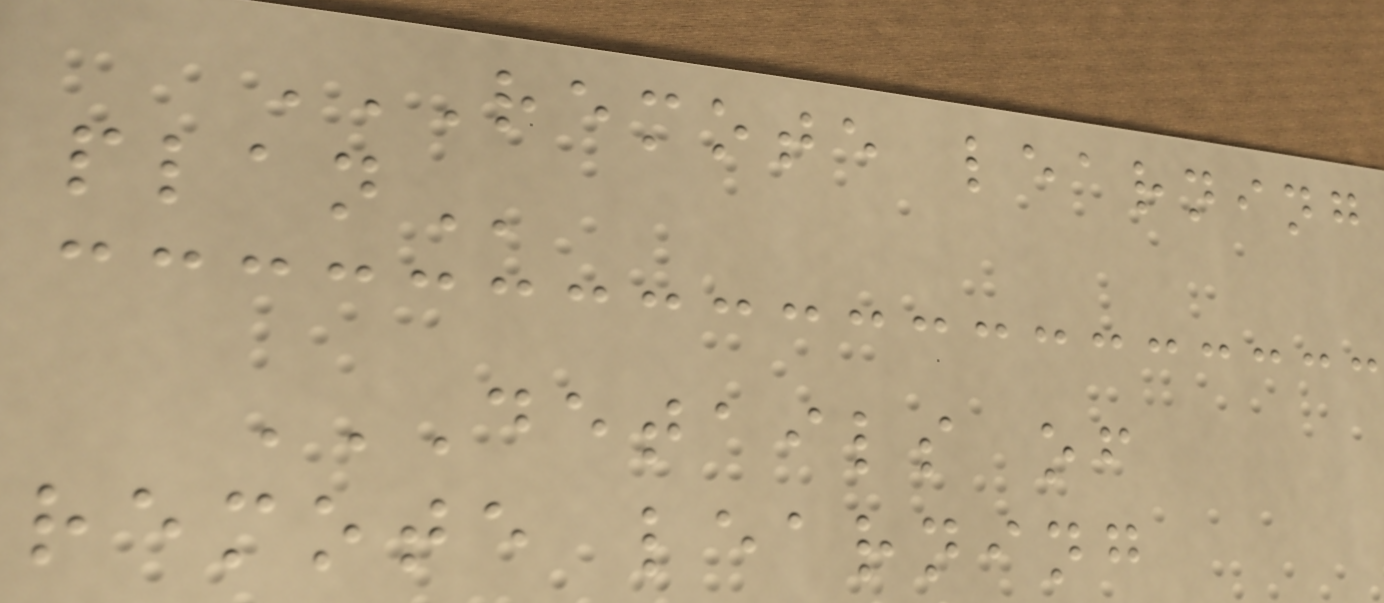REMOTE LEARNING
PLAN
DETAILS OF
REMOTE LEARNING
